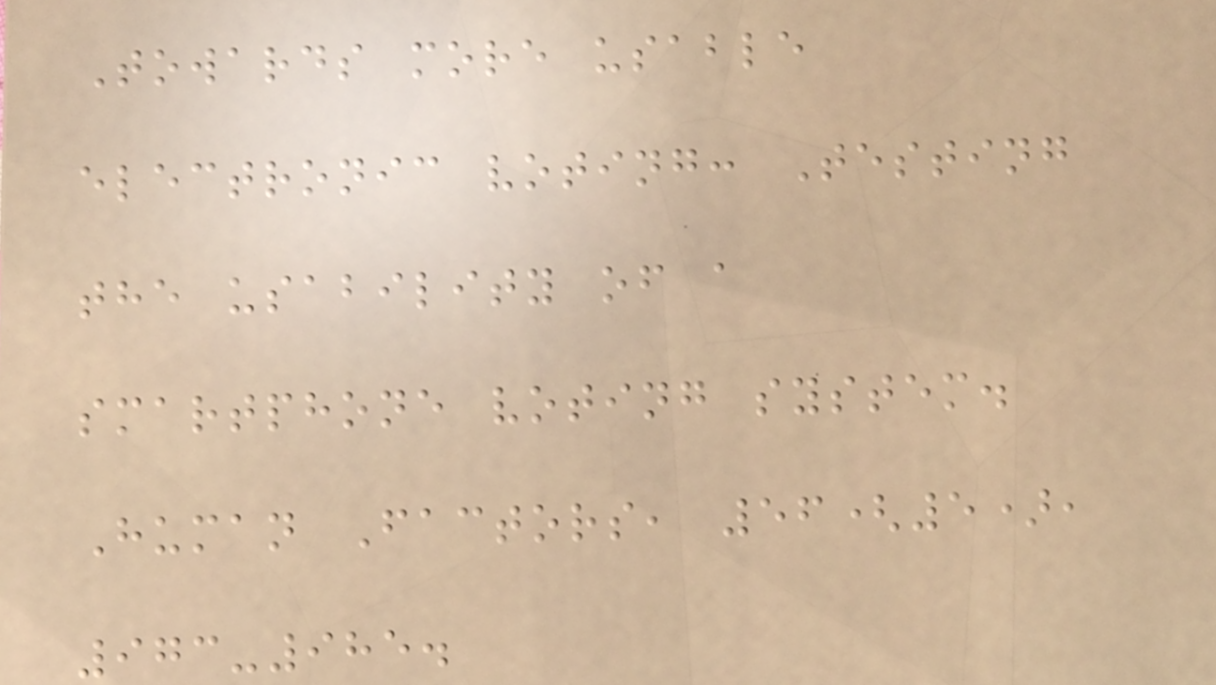Towards more usable
electronic voting: Testing
the usability of a
smartphone voting system.
Human Factors, 56(5),
973-985.
